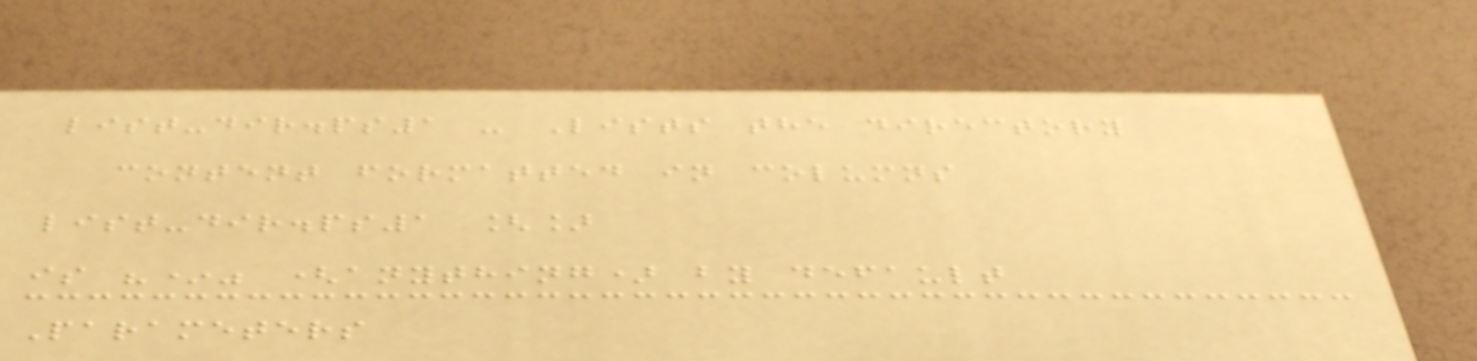list-dir.ps1 - Lists the directory
content formatted in columns
list-dir.ps1 []
is "*" (anything) by default
Parameters
